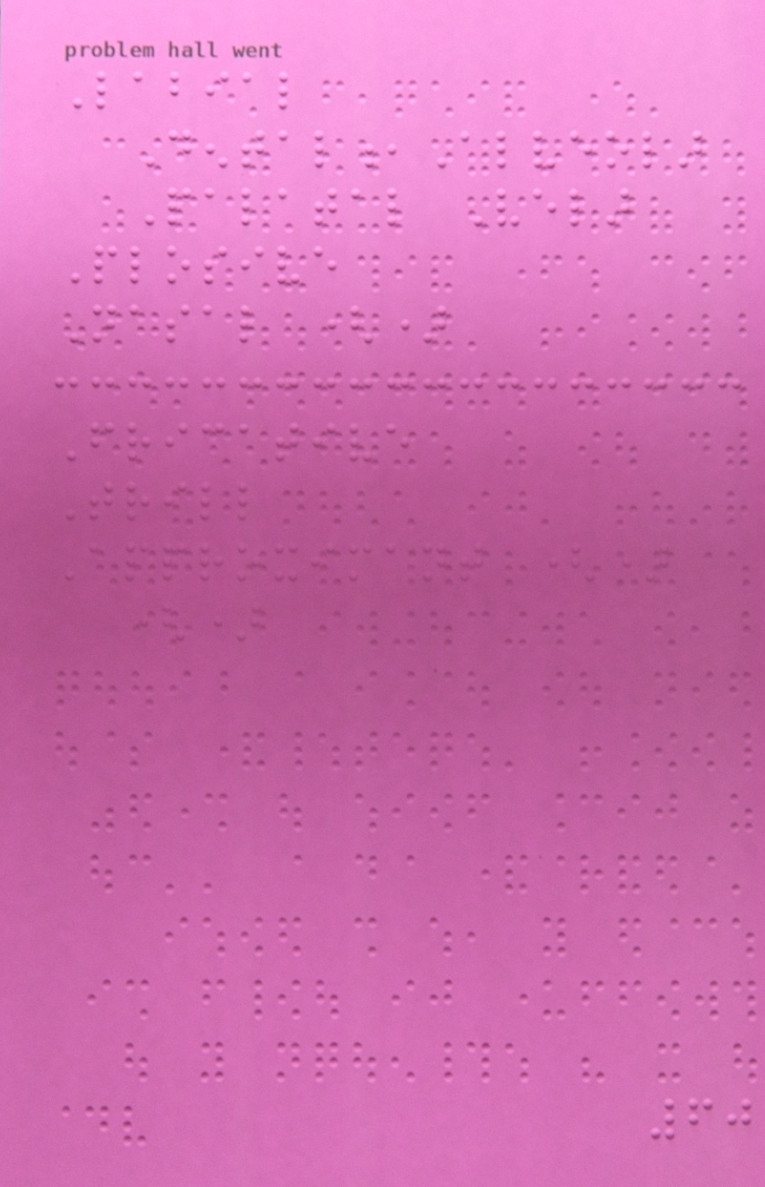Labial
Dental,Alveolar
Palatal Velar
Plosive
Nasal ()
Fricative
Trill
Approximant ()
()
60
